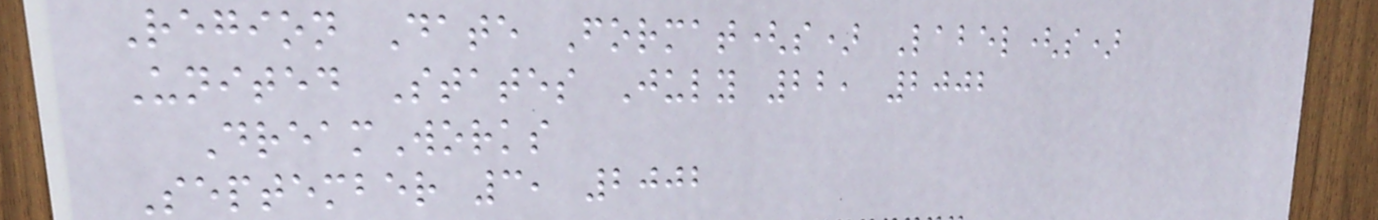Region Date Format(s) Label(s)
United States July 22, 2002
DreamWorks
September 3, 2002
